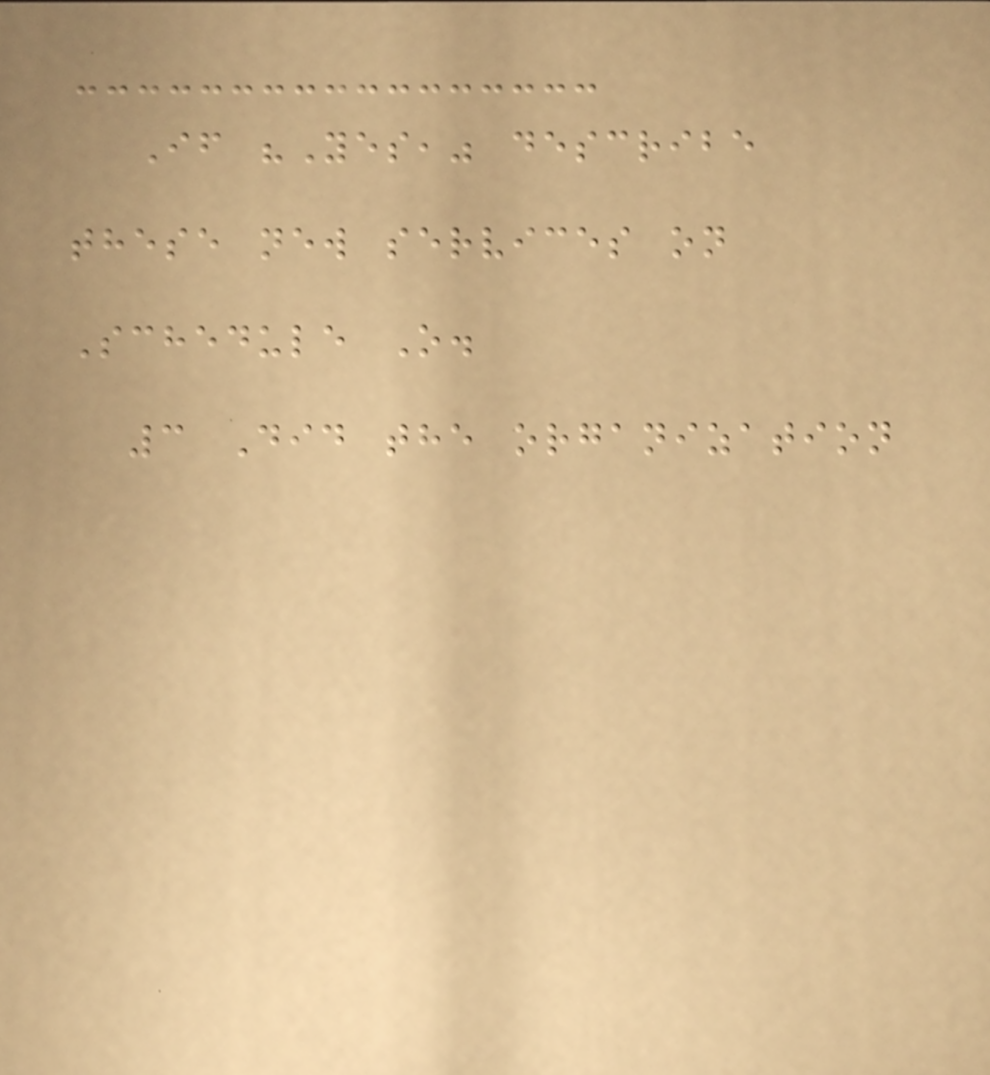If "Yes," describe
these new services on
Schedule O.
3 Did the organization
